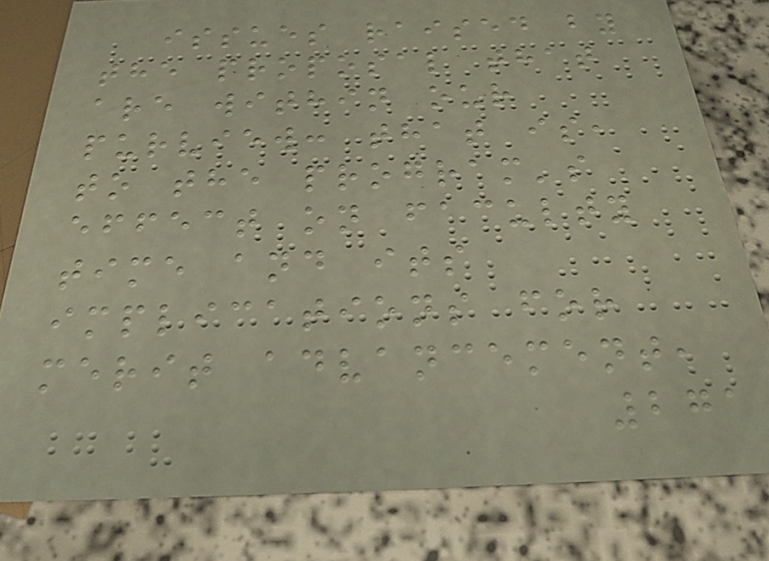issues raised by
the proposal that
are within our
purview: that is,
to the program's
effect on faculty
time and its
implications for
merit advancement,
271
